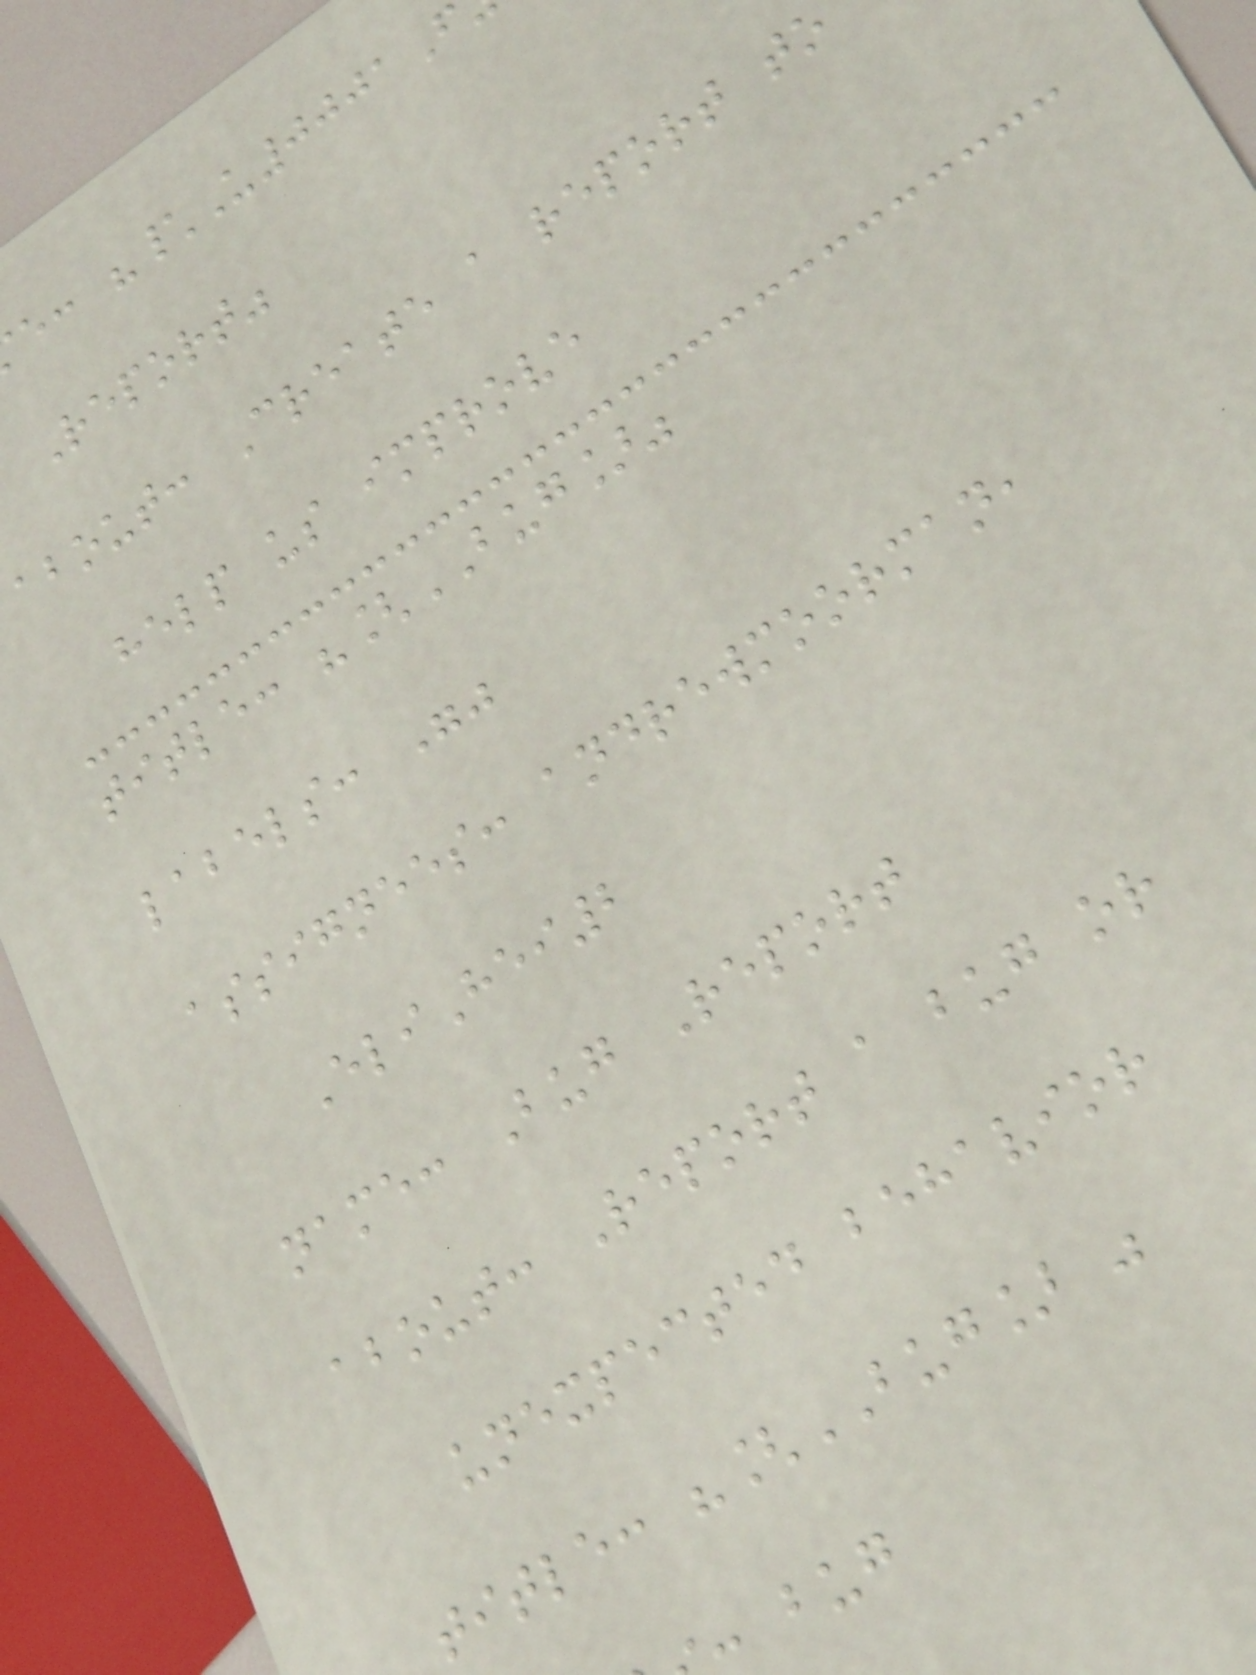e: "\U0001F
Report"
about: Create a report to
help us improve
title: "[BUG]"
labels: ""
assignees: andrewmoorman,
EliHei2
name: Bug Report
about: Report a bug or
unexpected behavior
title: "[BUG] "
